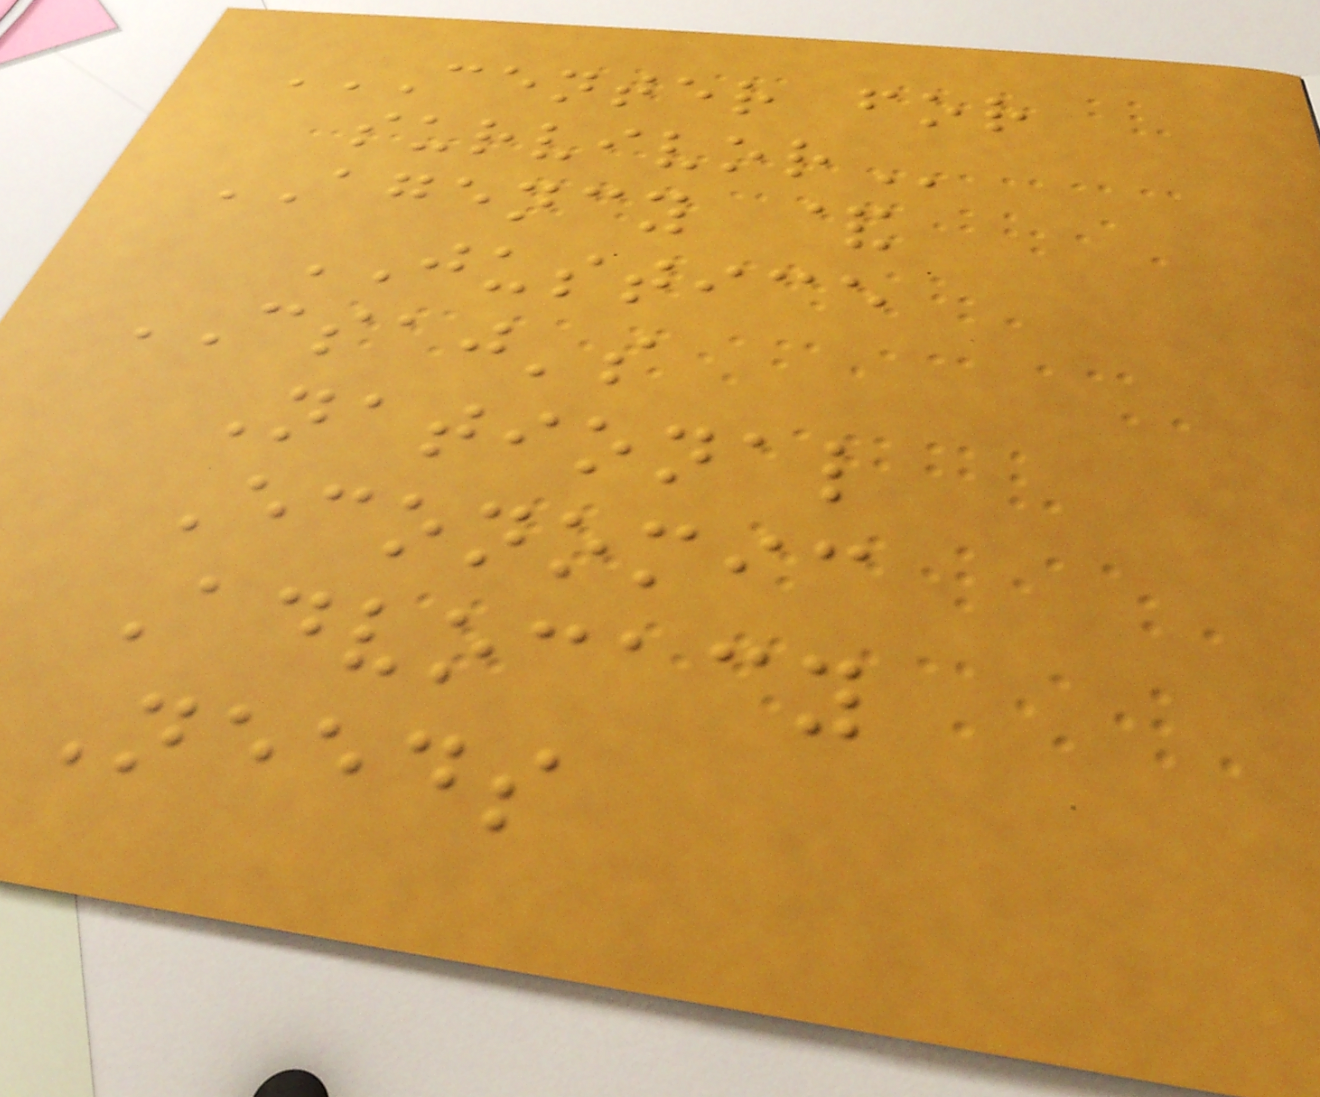CENTER FOR
SURVIVOR
AGENCY &
JUSTICE
CSAJ's
National
Economic
Advocacy
Needs
